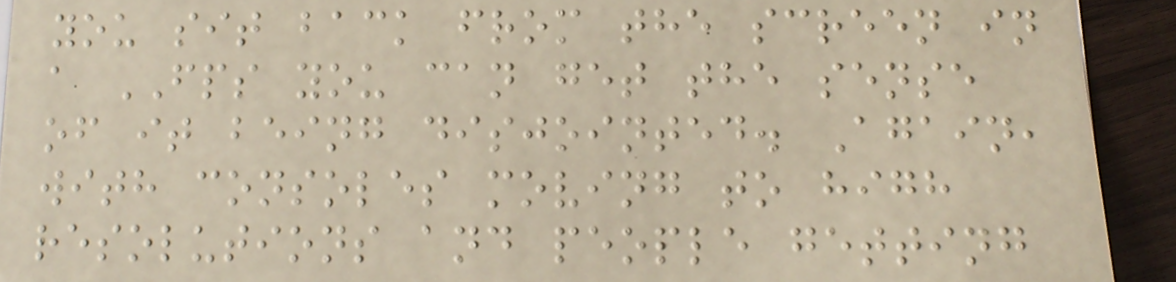you sit back from the screen in
a FPS you can get the sense
of it being disjointed. Again,
with consoles moving to high
resolutions and people getting
